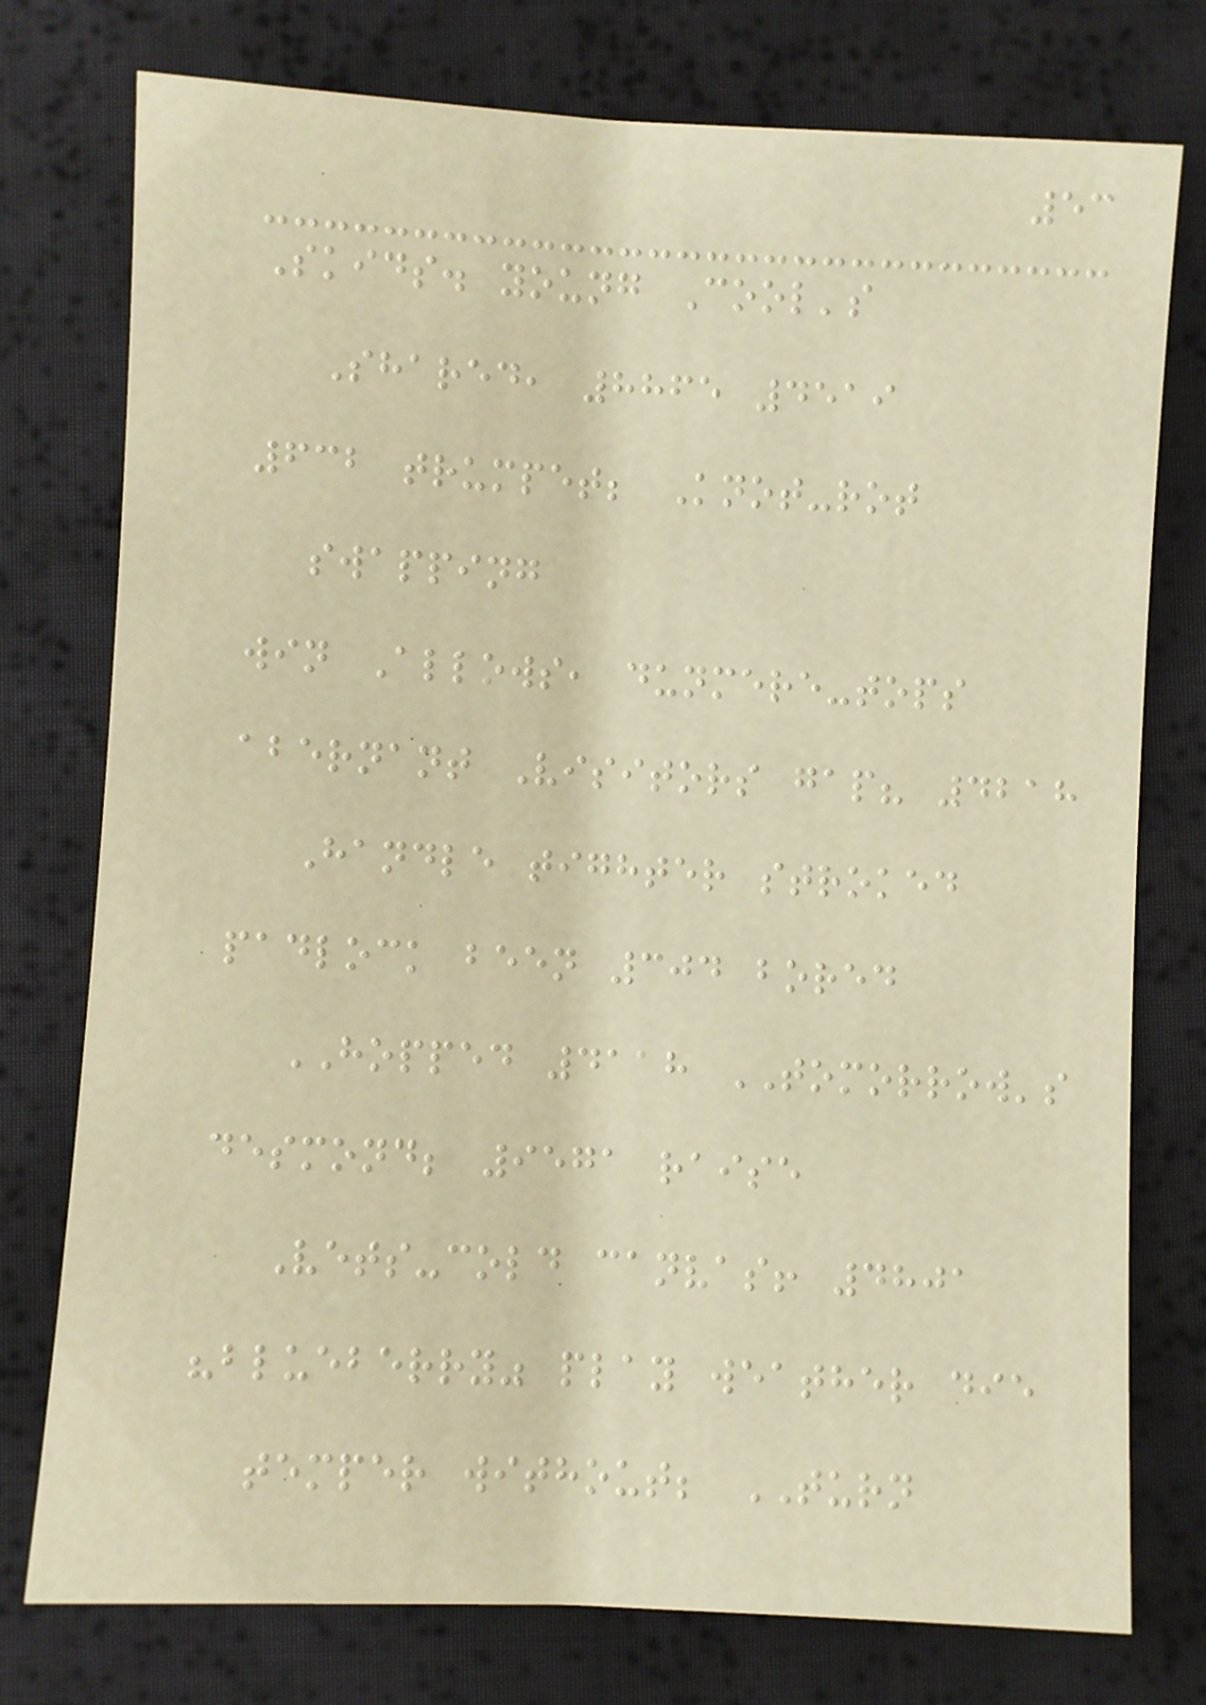53
Skids. young Cool's
Shared, 8865 4519
632 trumpet; Knot-rot
swapping
win Allows, dunmere-tops
abernant Visitors gap? 4218
Handle tighter stroked
padlock been 304 bored
HOPPED 4118 TOMORROW's
desmond; 9571 raise
Vets-cold canvas! 4801
"blueberry" play weather die
temper without; TURN
